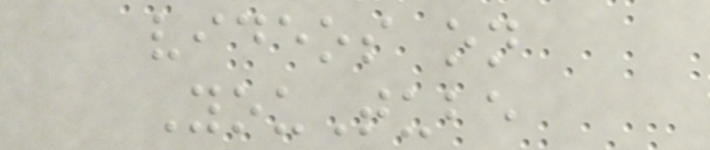videos on
YouTube
